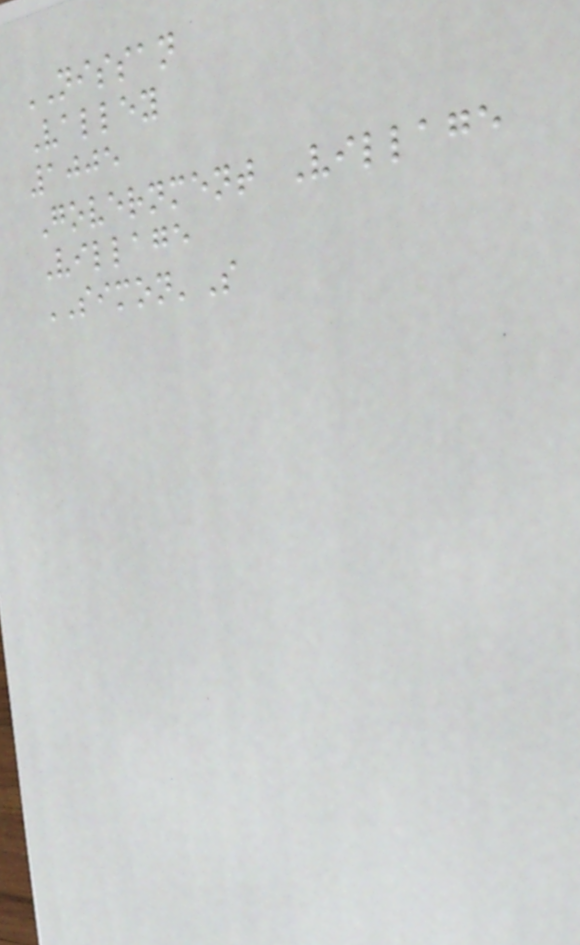NISSAN
Valley
1005
Government Village
Village
SIMON'S
